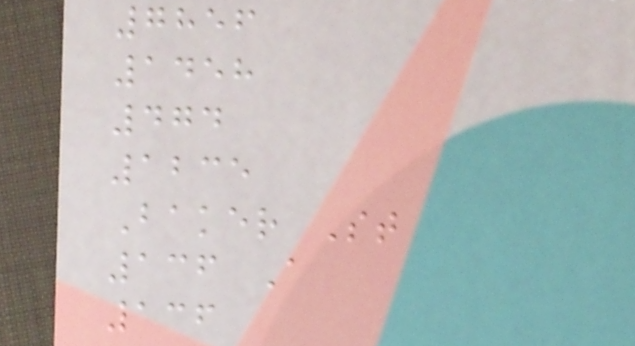7856
1458
474
1235
Baker St
136 A
136
